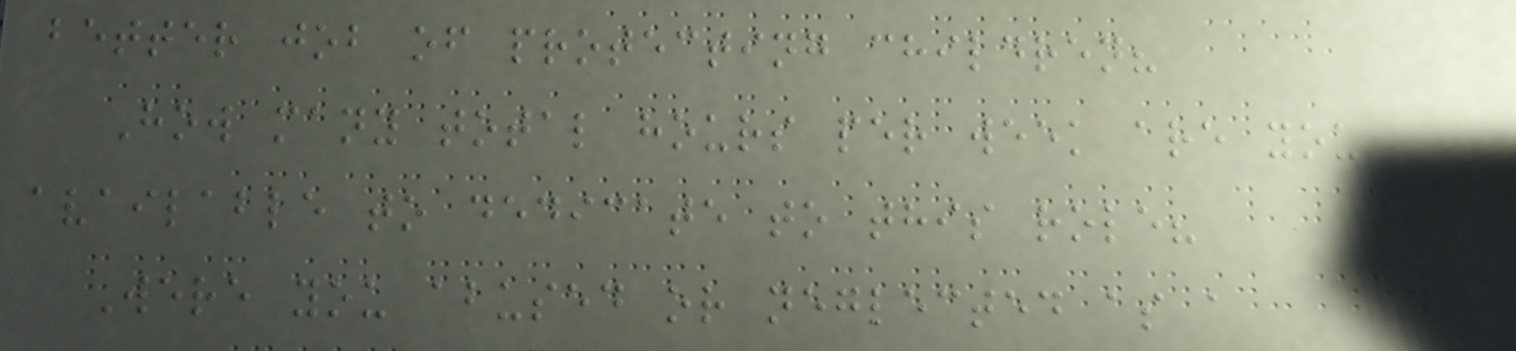better job of protecting children?
How many total hours per week are you
available to dedicate to this role?
Were you abused or neglected as a
